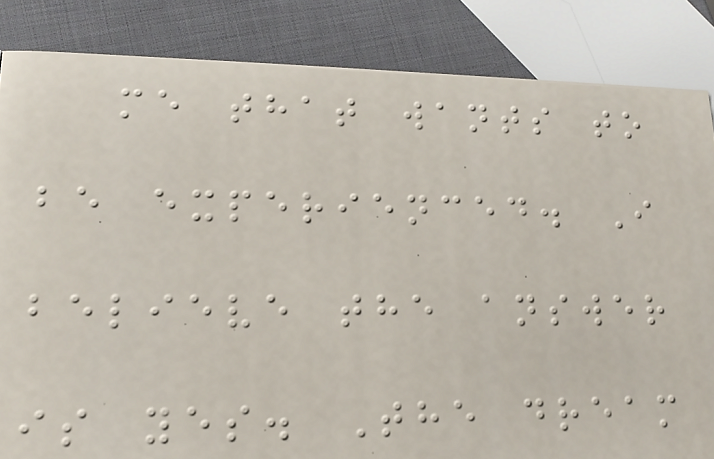me that wants to
be experienced. I
believe the answer
is yes. The dream
